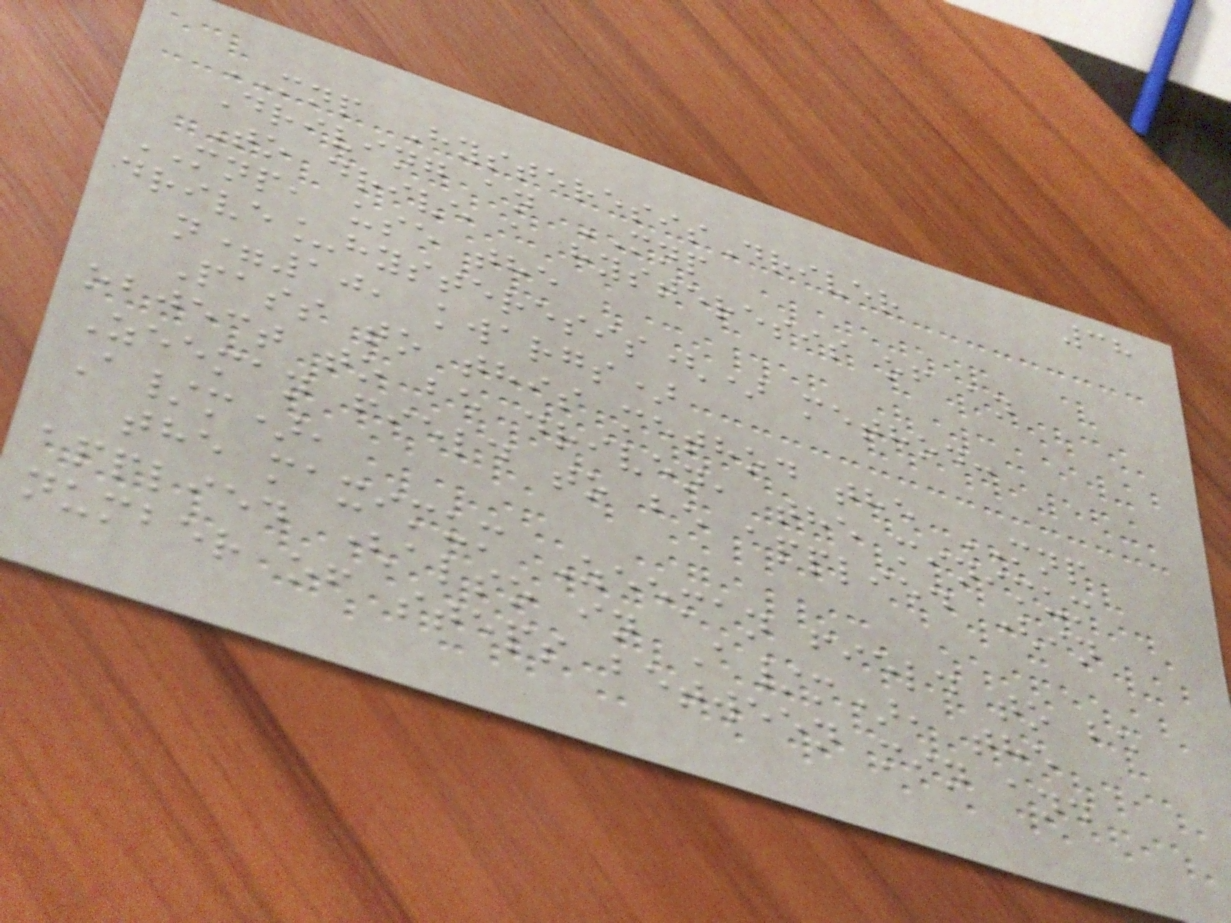38
MNP HysteresisDriver
Driving an MNP
To drive a hysteresis of an
MNP, use the
drive_hysteresis() method:
n=10, kwargs)
Pass to this method the MNP
object to be driven, the minimum
Zeeman field to be applied (in
A/m),
the maximum Zeeman field to be
applied (also in A/m), the
number of steps between min and
